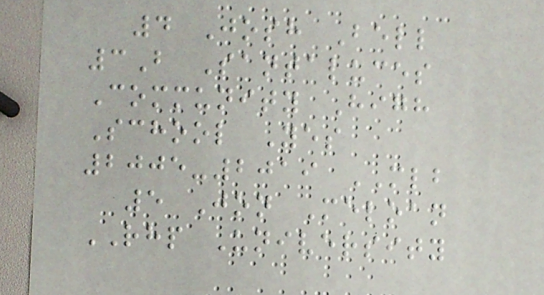4 Josh Bell
3B Santaluces
Community High
School Yes
2005-2019 MLB
5 Jon Meloan
RHP University
